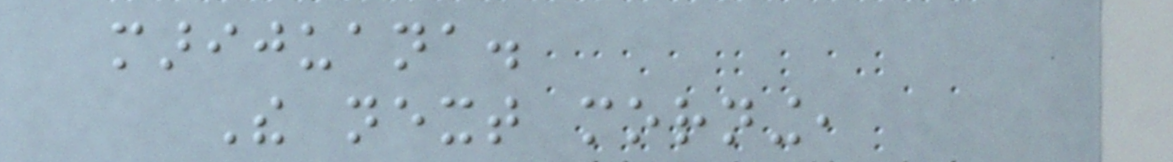marijuana.
The next morning,
